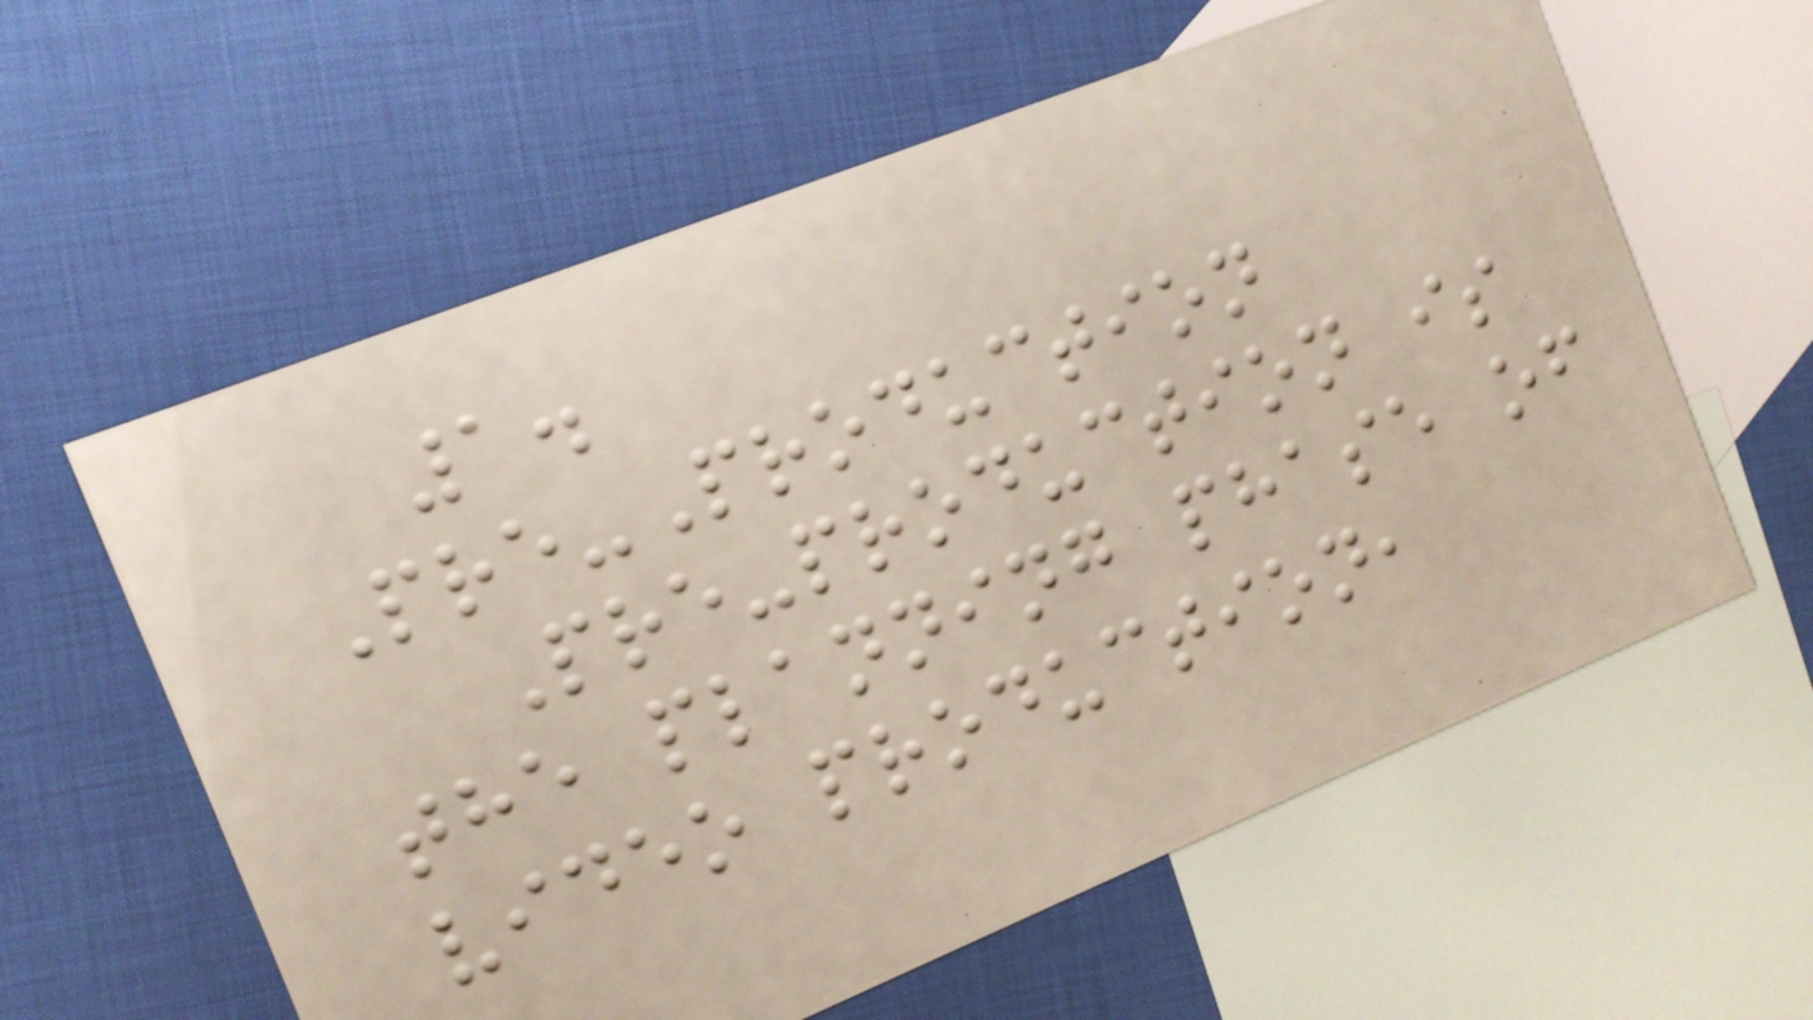1.
Pre-Production
Pre-production is
the planning phase of
video production,
